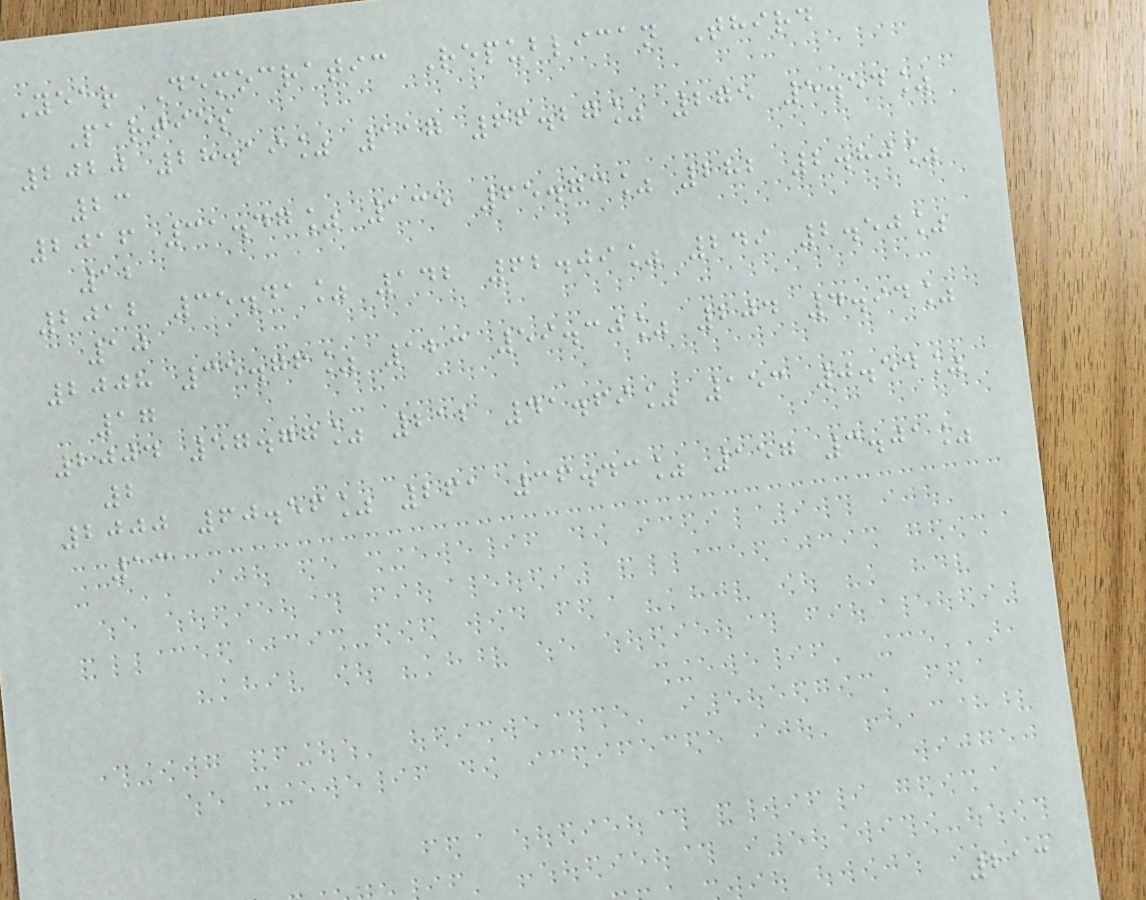Year Democratic Republican Third
Parties
2020 28.19% 117 66.27% 275 5.54%
23
2016 31.47% 135 65.73% 282 2.80%
12
2012 35.41% 142 62.09% 249 2.50%
10
2008 35.76% 123 59.30% 204 4.94%
17
2004 57.77% 212 41.69% 153 0.54%
2
2000 60.56% 261 36.43% 157 3.01%
13
213
